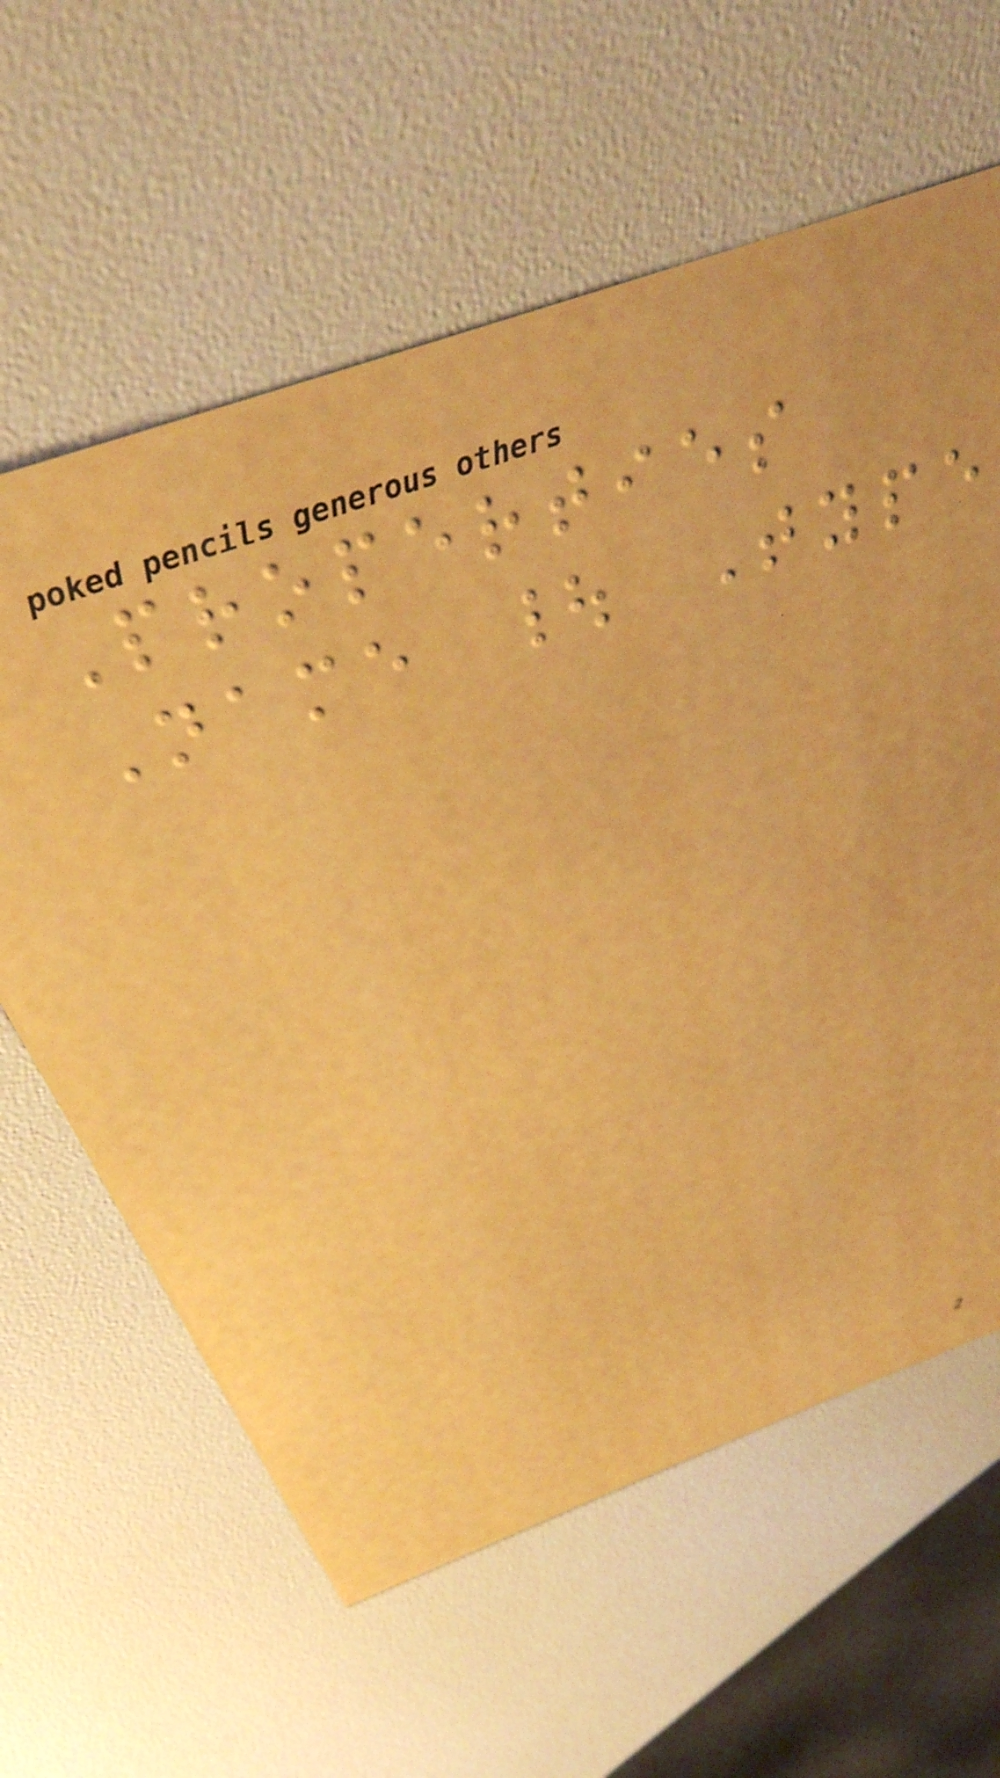Properties
Name | Type
